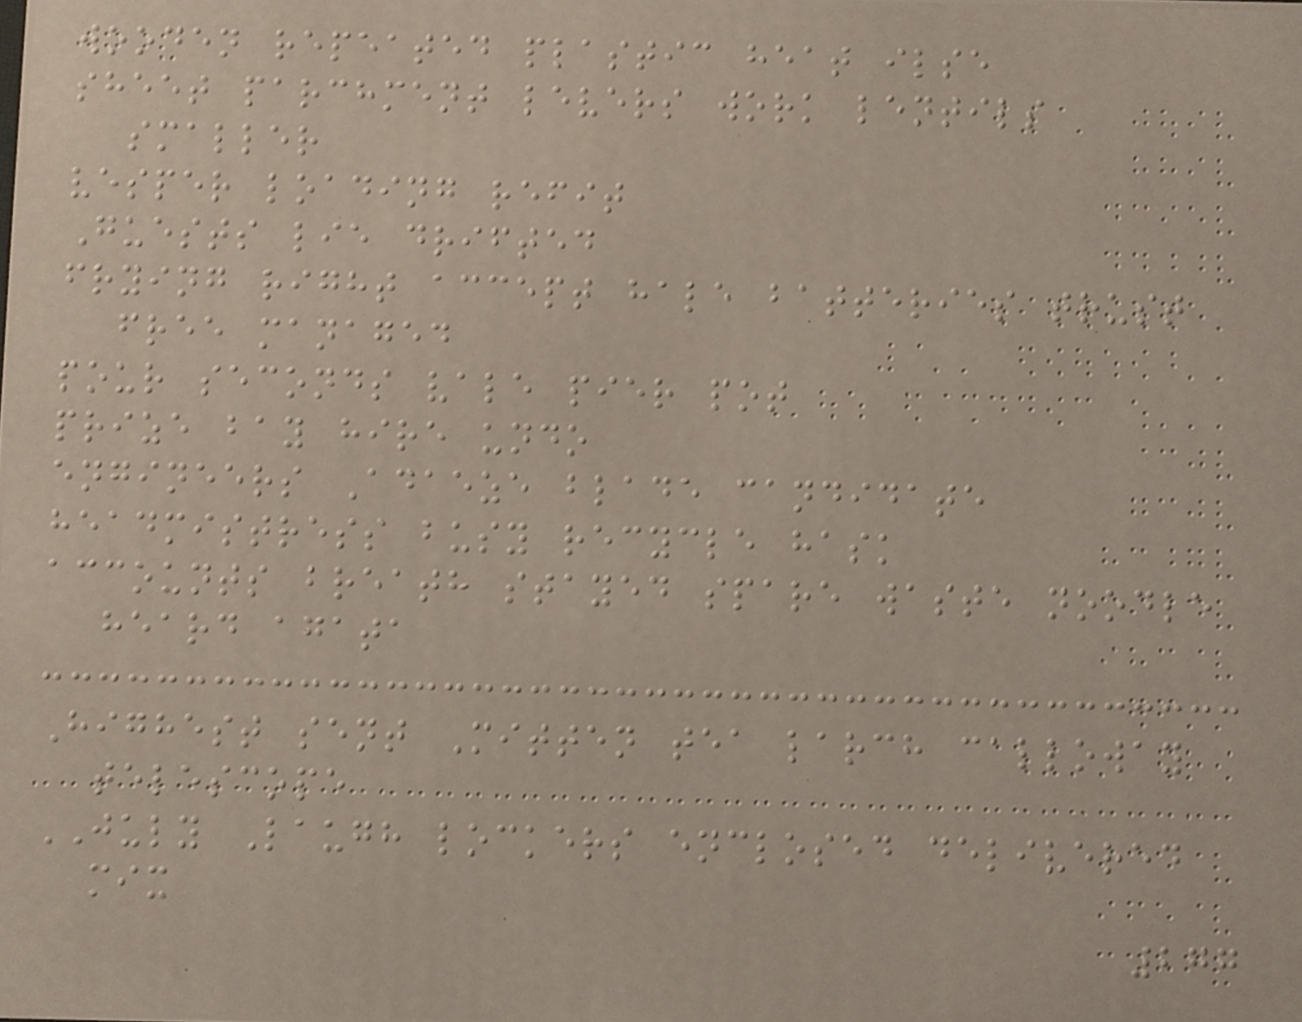wooden repeated plastic heat ilse
sheet parchment levers work lentils
smaller
vesper loading refit
Guests lie drifted
frying right accept hale batteries trust
free managed
pour seconds vale pier pot
prize bay hire undo
engineers Adaeze blade candidate
headmistress busy recycle hask
accounts breath stayed spare waste noodle
heard agata
Highest sent Mitten tea larch calloway
telescope
JULY Laugh lockers enclosed delivered
mix
277
